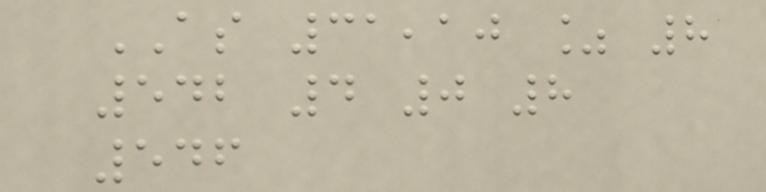AS 31,10 % 8
542 4 0 8
546
